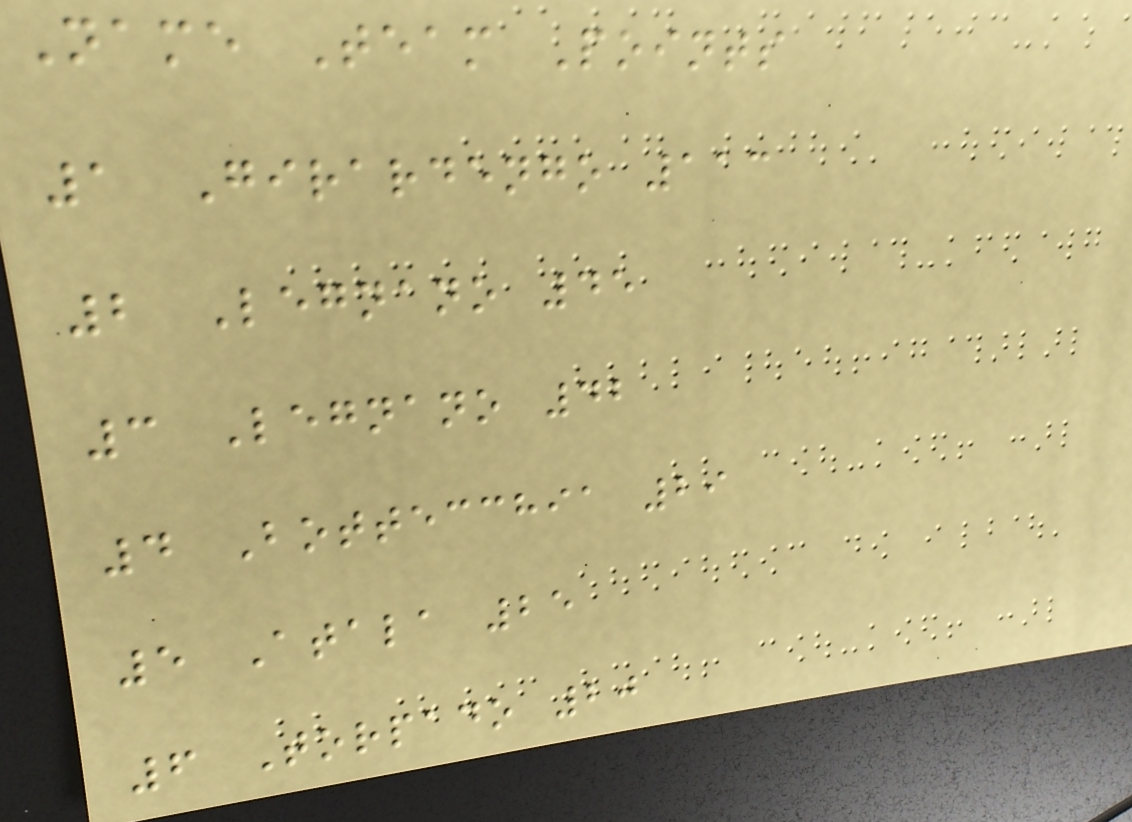Name Team Points
1 Girardengo 113
2 Legnano 45
3 Legnano 42
4 Bottecchia 29
5 Atala 25
6 Torpado 20
